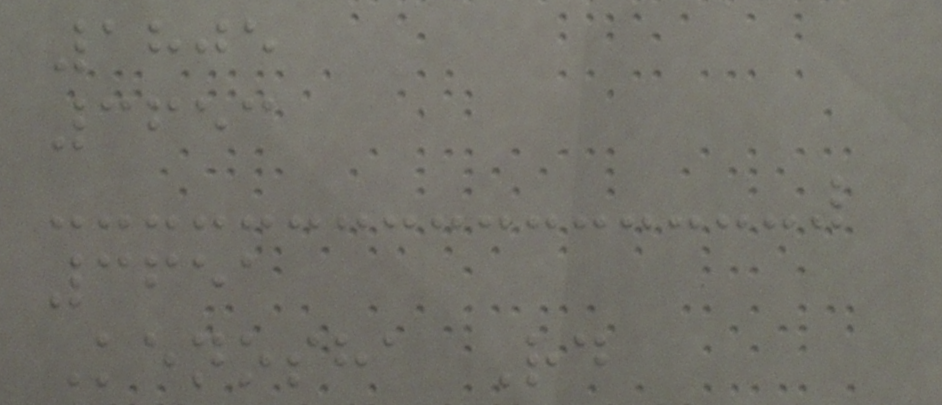1805
3653
3651
Kenosha Rd
